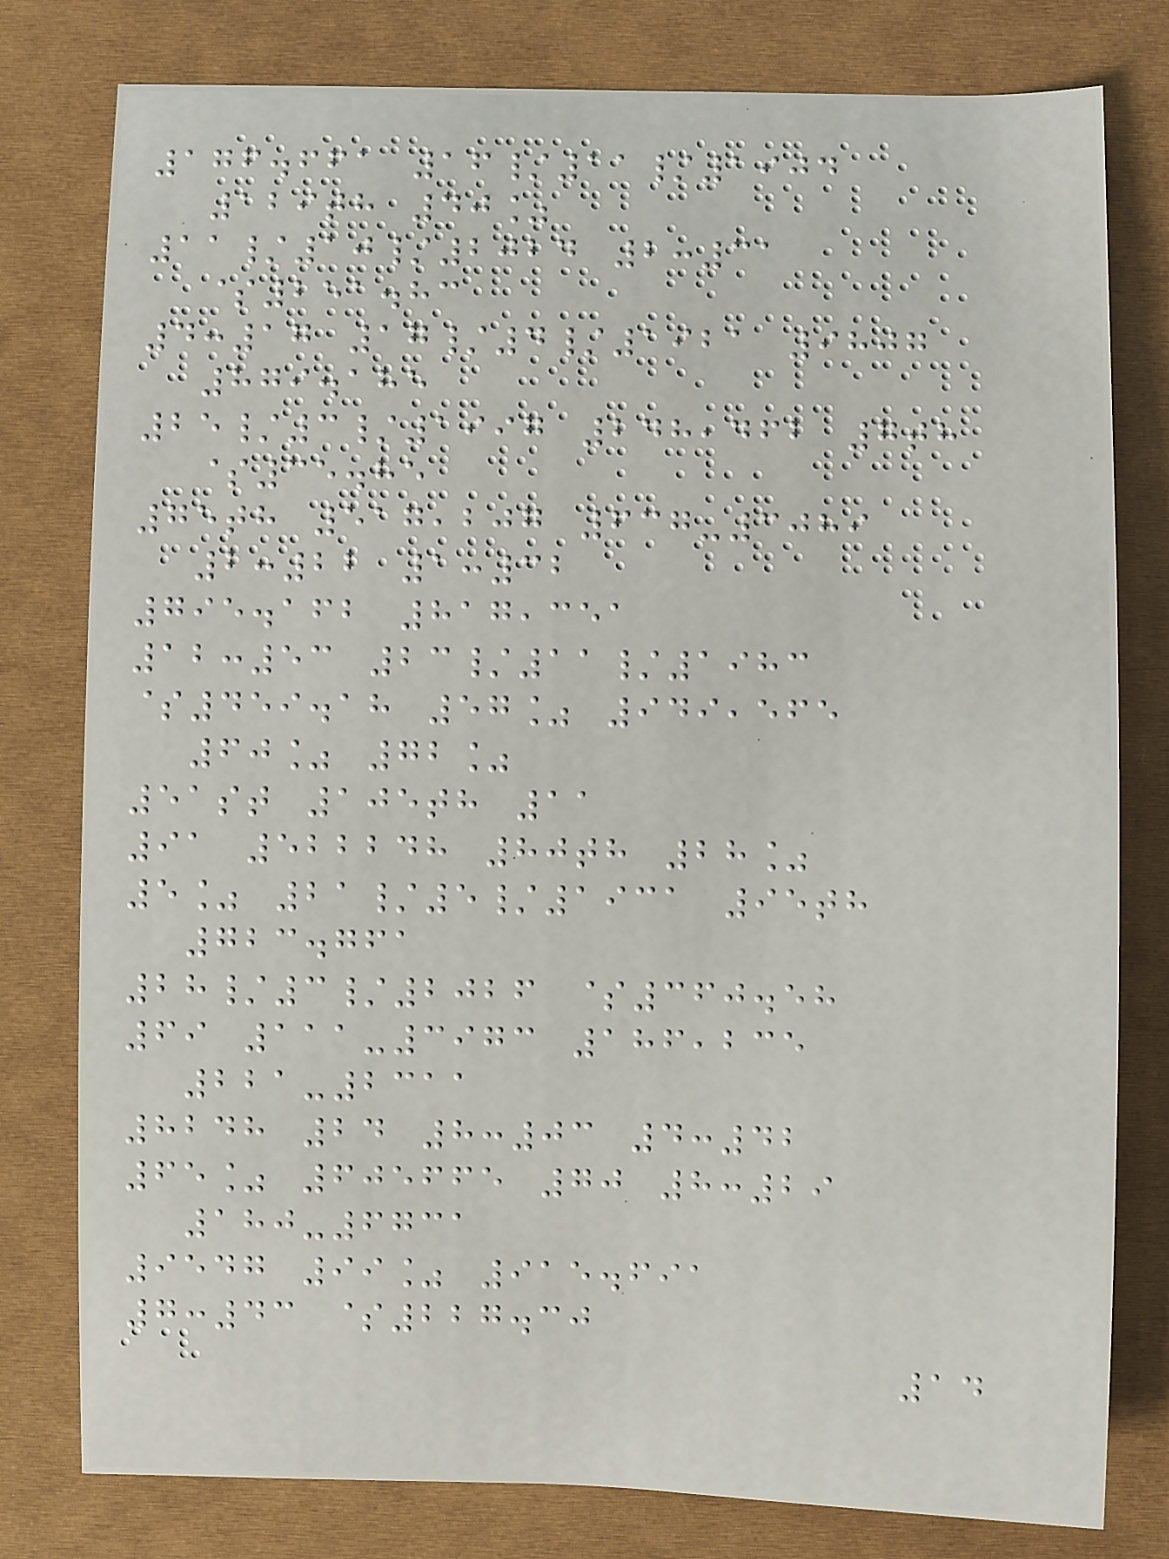176.661 16/11/1904
129th 40%
11/10/2024 2:31
$251.83
4:17 17/4/1921 9807
879.185
25/3/1997 248,462 7th
$35.85
75th 517,207 637-3089
2:22 1:32
795.162 817,351
12:53 23/11/1983
$459.18 57% 949,565
60% 72%
51st 105th 11
91 522248 80th 28%
5% 21/5/1931 95th
723.761
28/3/2026 $360.58
69 111-3973 186,235
221-2311
8248 24 8:03 4:42
65% 605665 70 8:29
180-6731
9547 99% 915.691
7:43 $227.30
14
